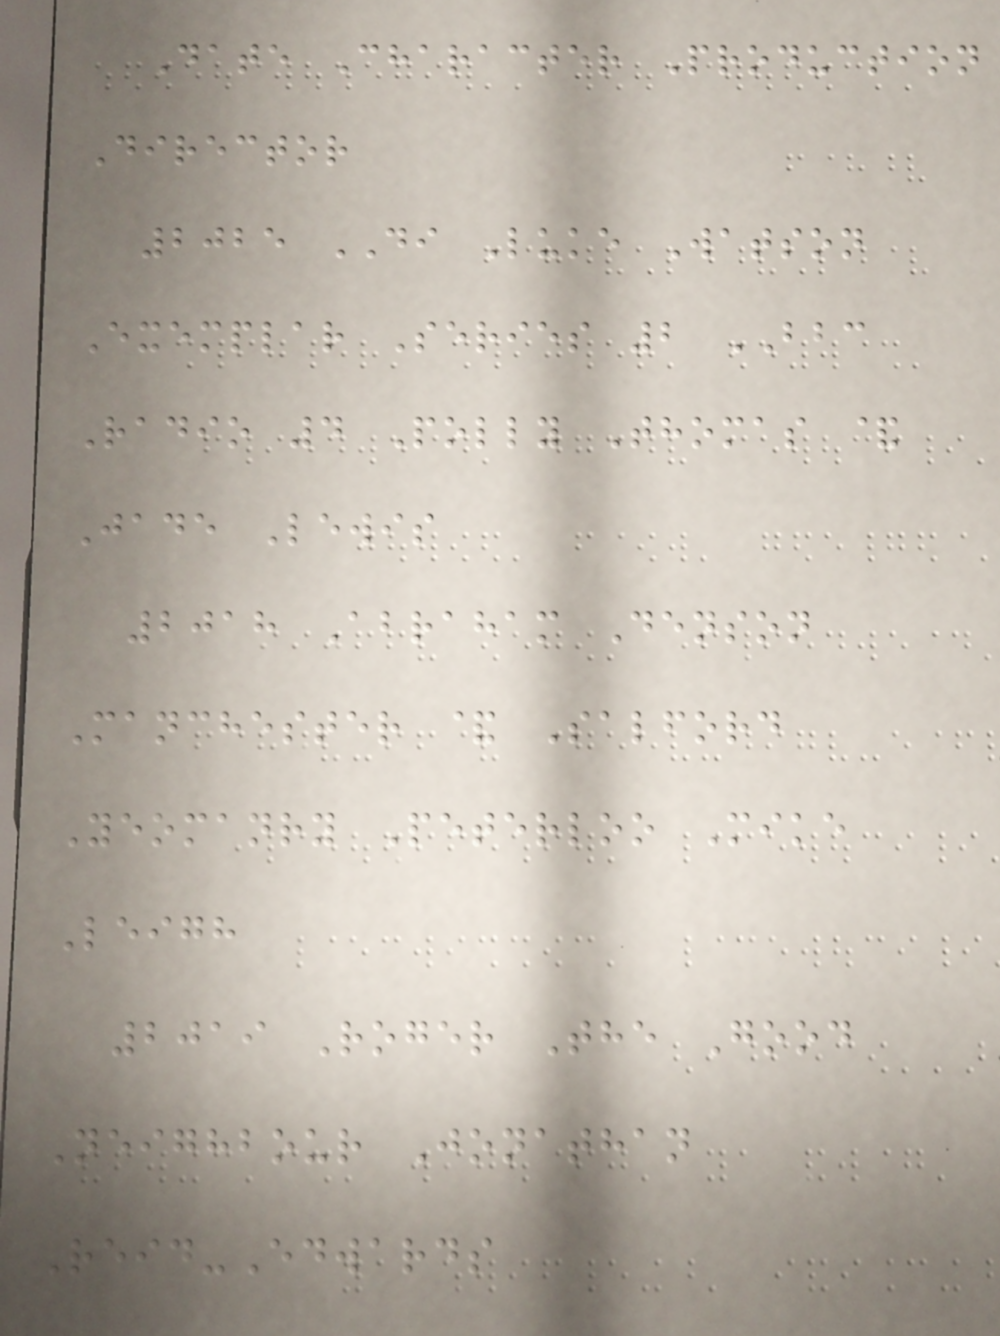Date Character Production
Director
2025 DI Luke Watson
Exemplar Series 2 BBC
Radio 4 Polly Thomas &
Jade Lewis
2018 Abraham Denson
Manchester & Salford
Yeomanry Peterloo Mike
Leigh
2019 Roger The Good
Neighbour Jonathan
Reid-Edwards
